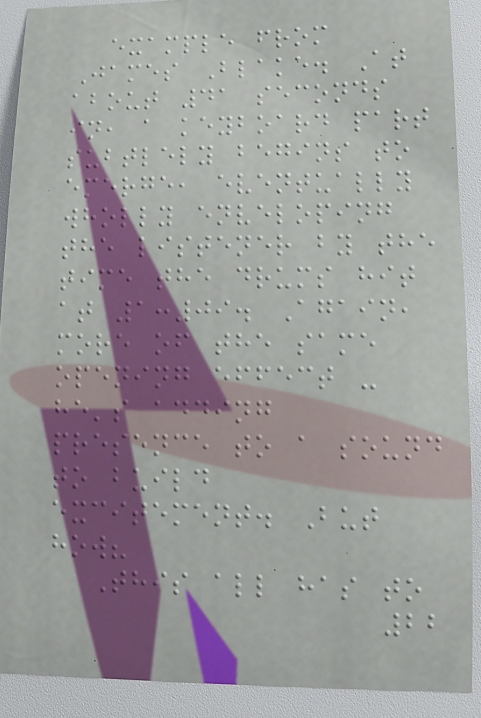example from
James Blake. At
about 41 seconds
in, a keyboard part
subtlely begins to
emerge, eventually
wholly enveloping
the listener by the
time the drums hit
at 1:09. Again,
more of the same
opening effect -
he's adding
presence to a sound
to build
excitement. But
how?
This all has to
22
